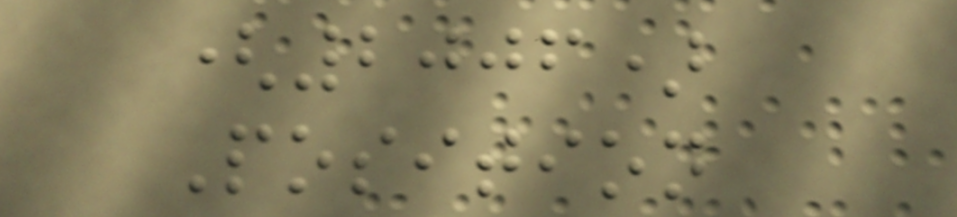(2006)
Position
